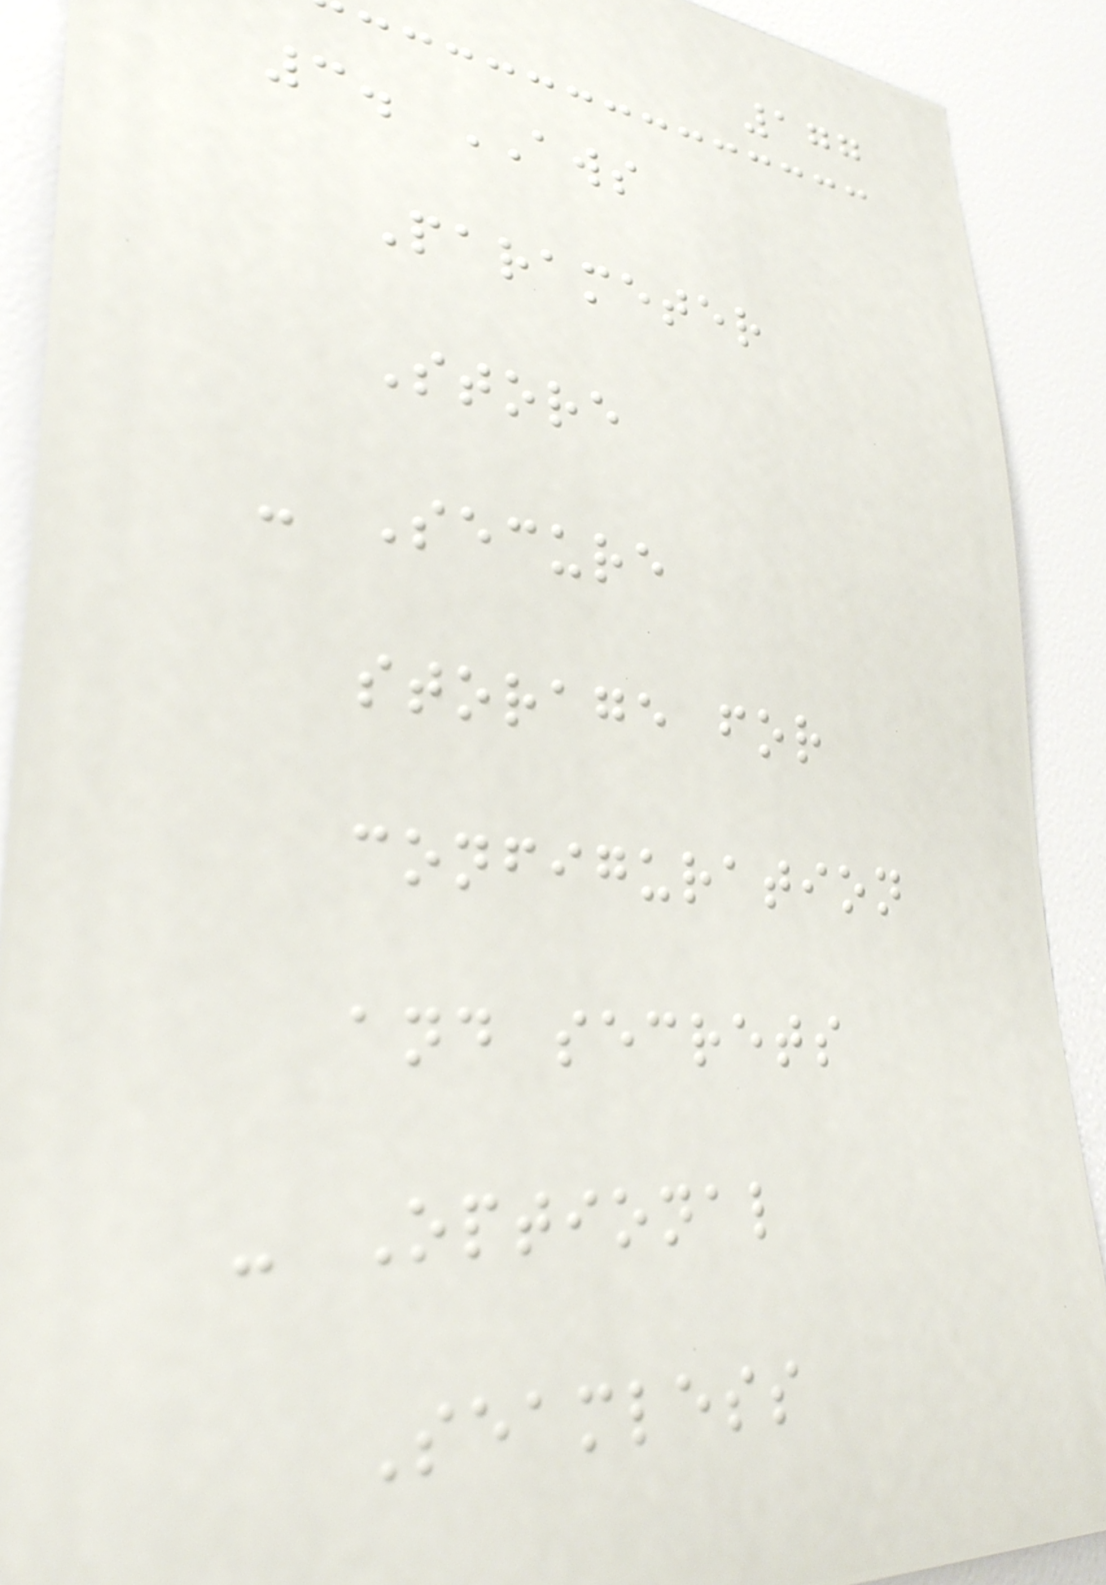177
3. AWS
Parameter
Store
- Secure
storage for
configuration
and secrets
- Optional
Seamless
